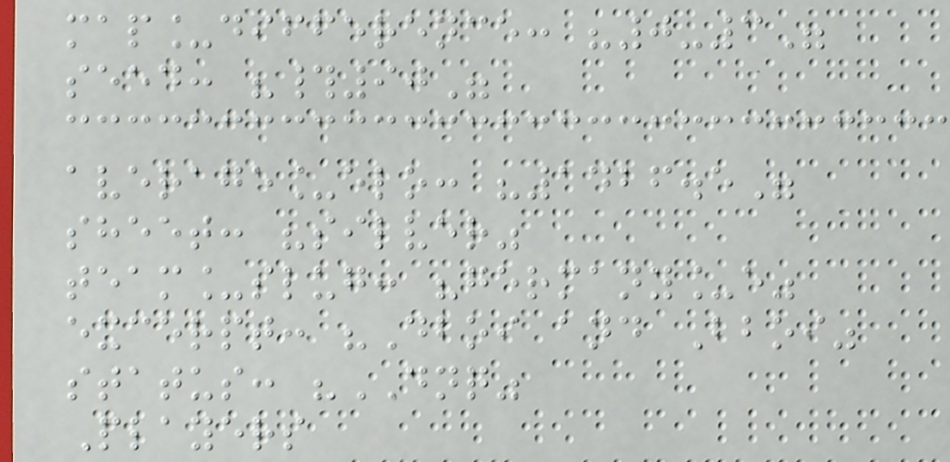map_difference: "0-3"
seed: "#90"
average_elo: "1426.5"
sheet: "silver"
team_slug: "germany_e"
excerpt: "Dboi and Bboi"
status: "DNQ"
Players
